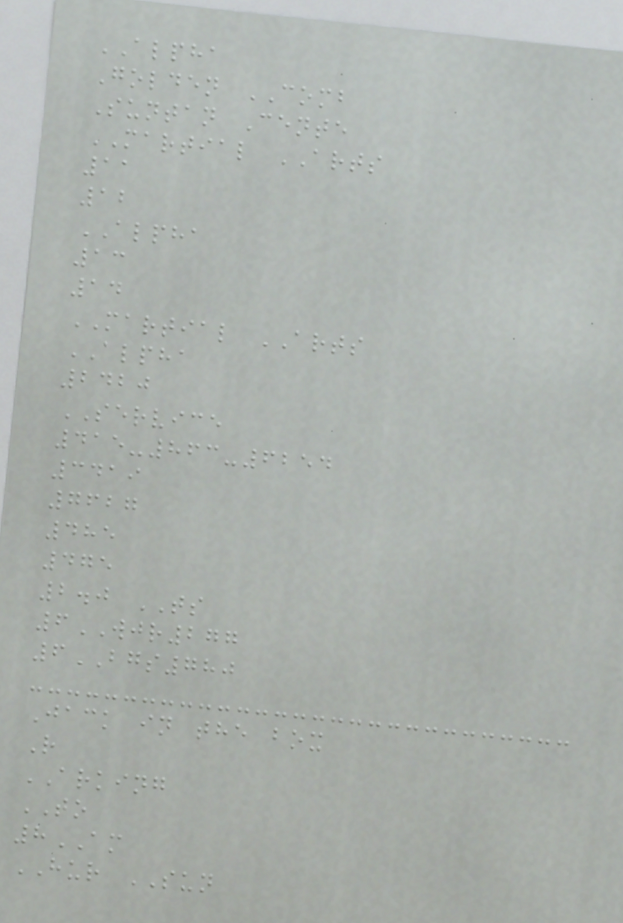ALPHA
Golden COMB
Suntan Cente
MARTIAL ARTS
11
12
ALPHA
13
14
MARTIAL ARTS
ALPHA
2420
SERVICE
415-863-6254
3419
7627
485
475
2.0 TS
6WJR277
6BGS780
Jack in the box
R
ARKING
TO
8AM
HUR SUN
